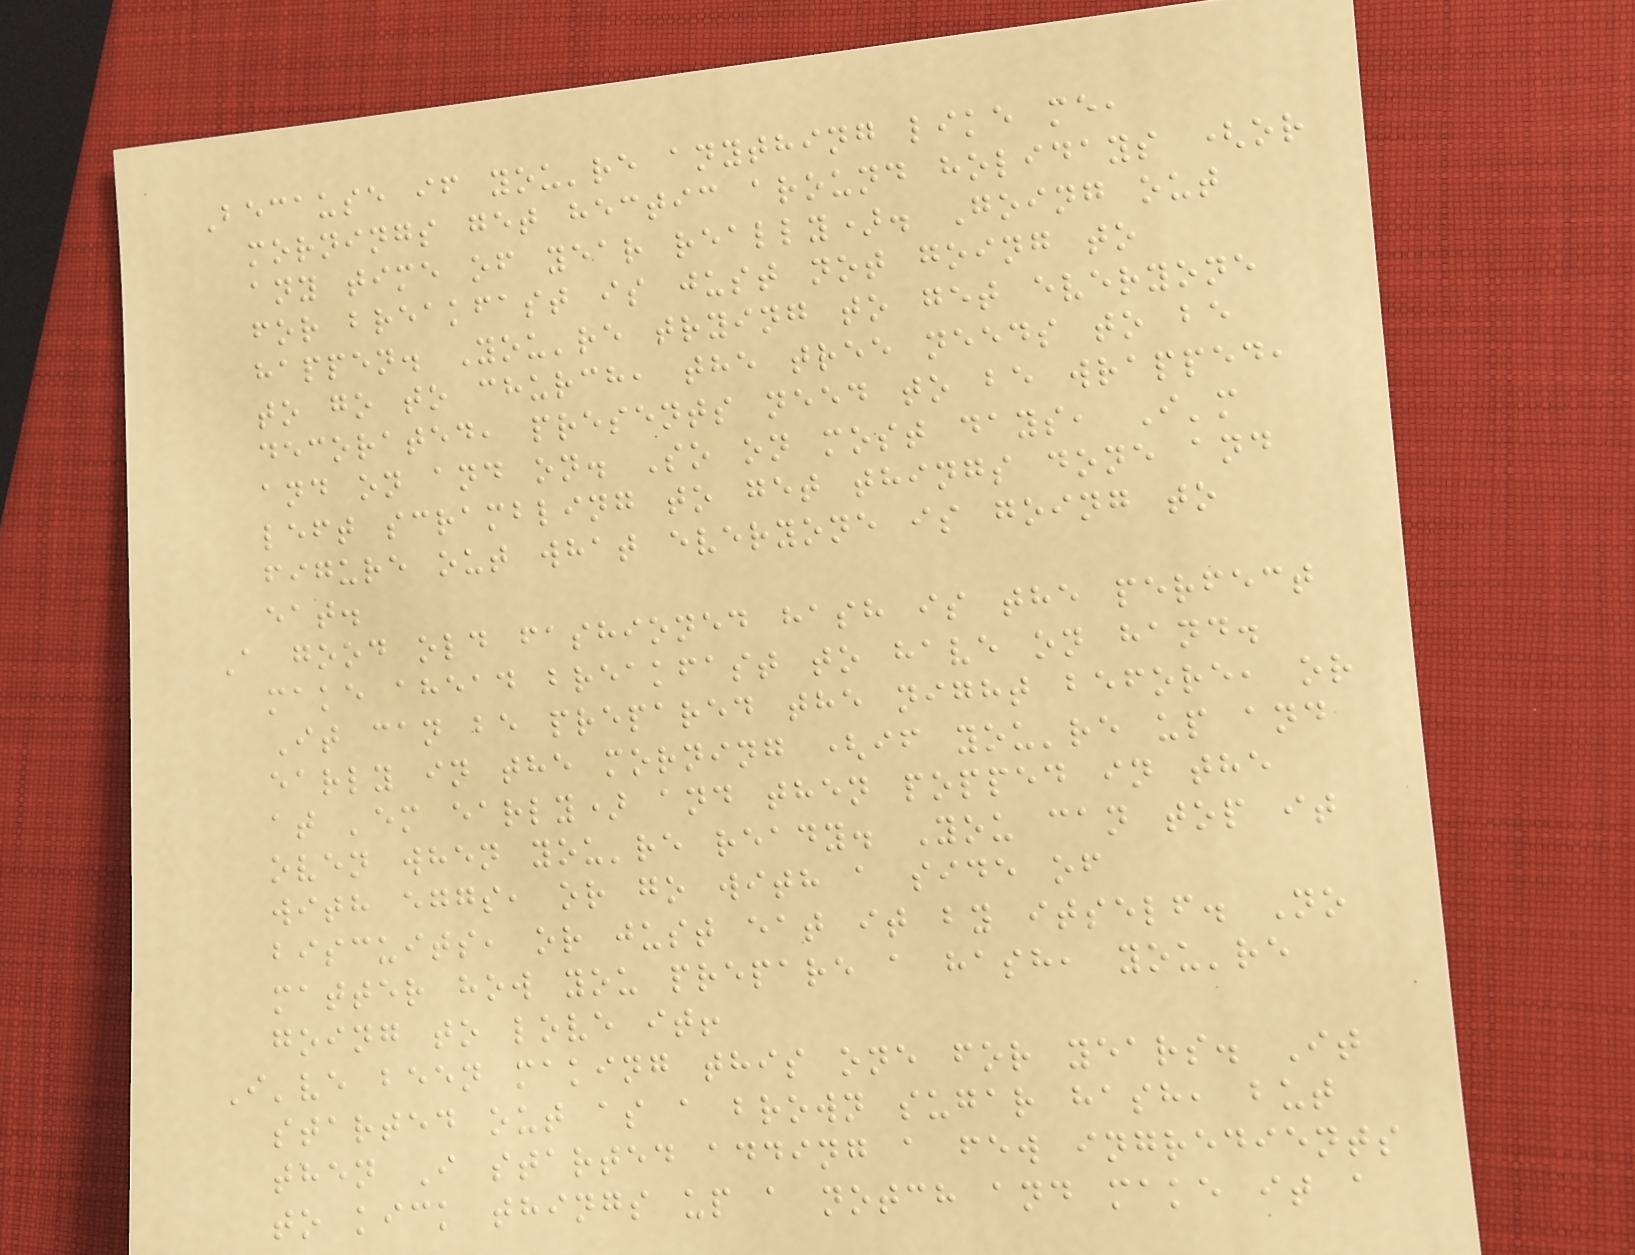Because if you're anything like me,
mornings get hectic around holidays (or
any time of year really). Going out
for breakfast is just not going to
happen. You're trying to get everyone
to go to church, the tree needs to be
decorated, presents need to be wrapped,
and on and on. So on most days, I'm
left scrambling to get things done and
figure out what everyone is going to
eat.
A good old fashioned hash is the perfect
make ahead breakfast to have on hand.
It can be prepared the night before, or
early in the morning (if you're up and
at 'em early) and then popped in the
oven when you're ready. You can top it
with eggs, or go with a side of
biscuits, or just eat it by itself. No
matter how you prepare a hash, you're
going to love it!
I've been making this one for years. It
started out as a brown sugar hash, but
then I started adding a few ingredients
to kick things up a notch and make it a
